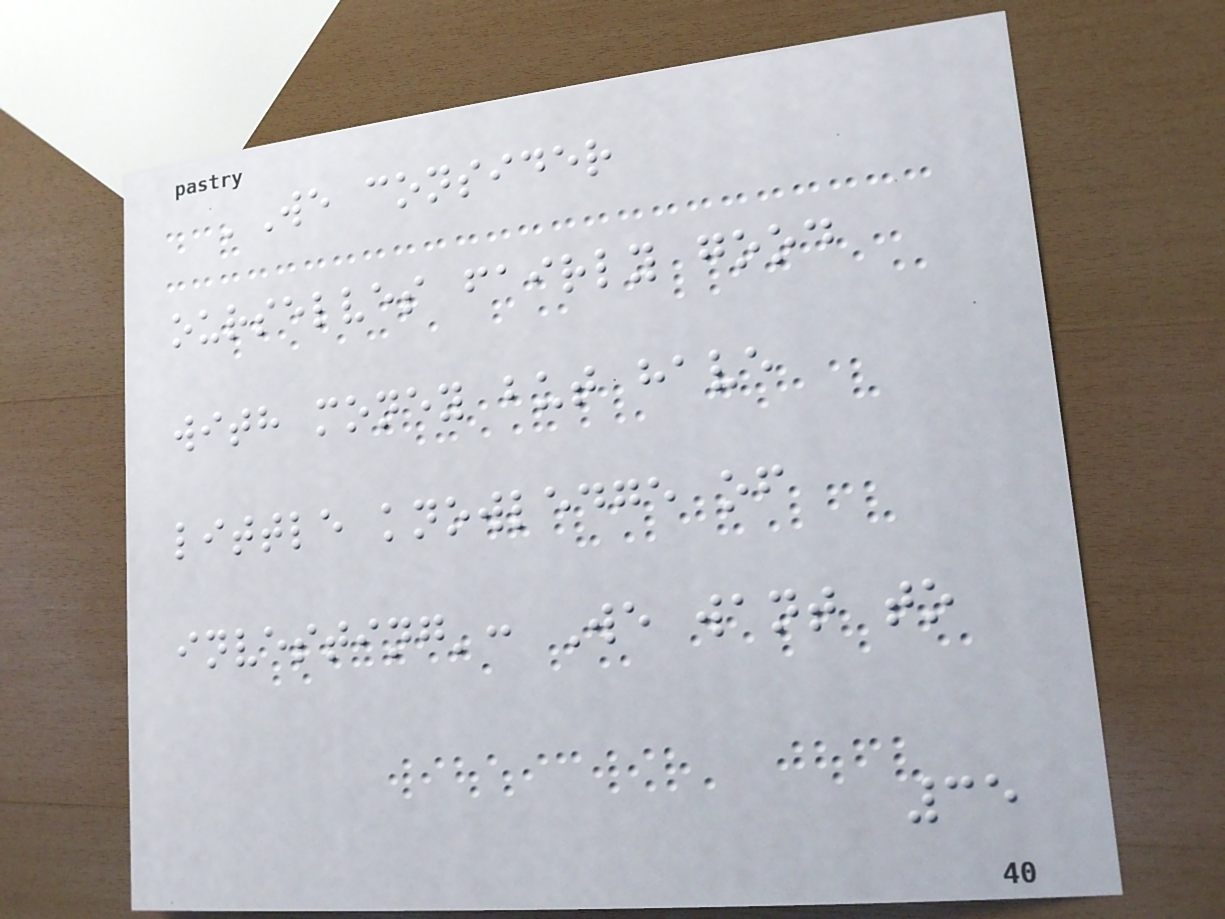'We consider
ourselves fairly good
with money but have
little knowledge of
investing': We want to
35
